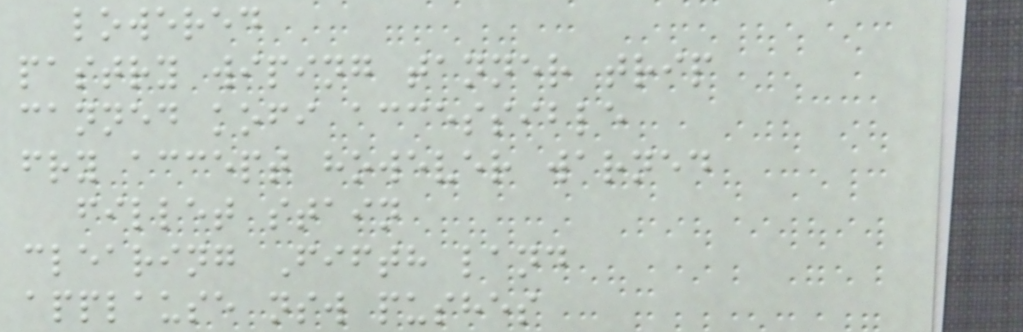lowered
pastry wiping tanner trip
canned kofi accessible
fry accept however warned
fillet stain
clearing Fifth land
applause nsw pushes
